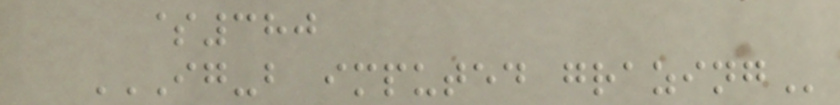$380
IG-B IMPUTED GRAZING
